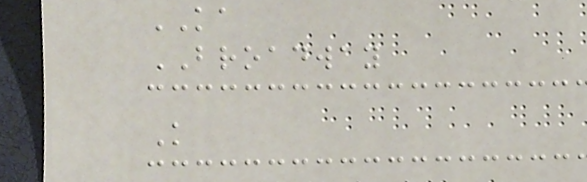KA
BROADWAY
K
